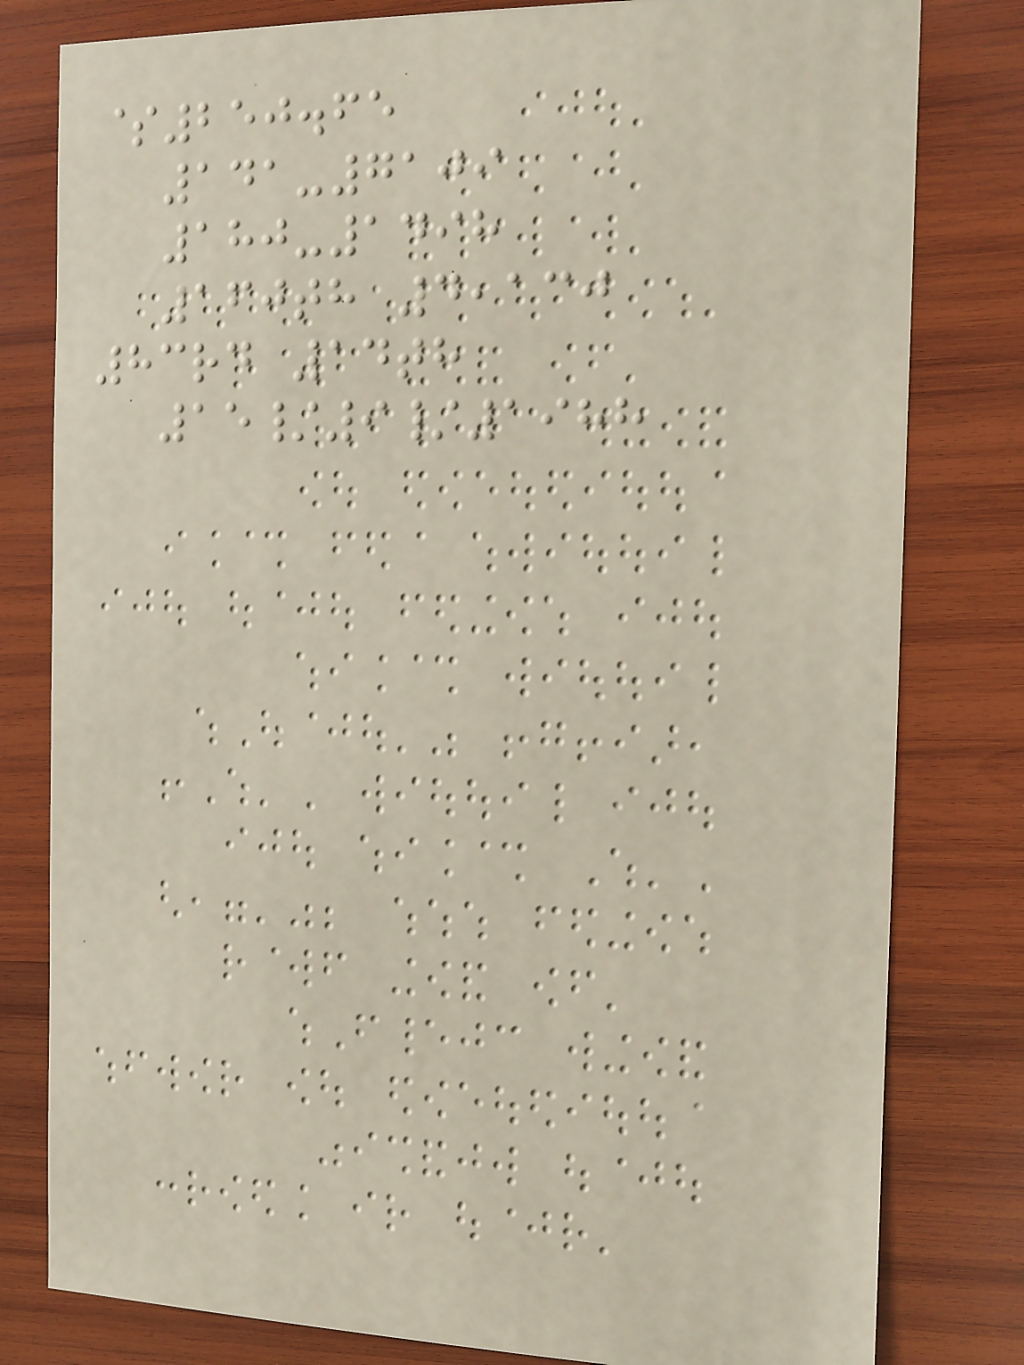$250.65
141-7109
180-1498
160th 4,130
83rd 14th
15/9/1988
